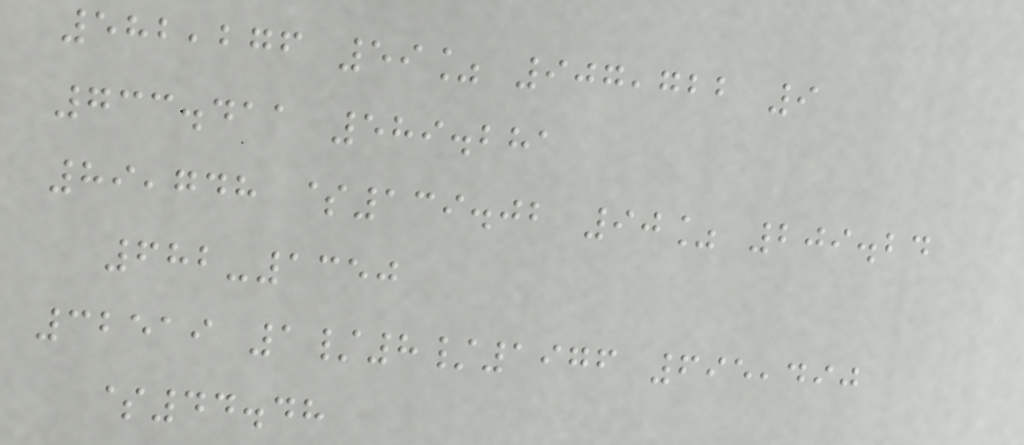582,276 59% 907,722 9
733.411 589.281
89,748 $139.02 90% 209.24
682-1350
32519 1/8/1976 695,490
$44.48
